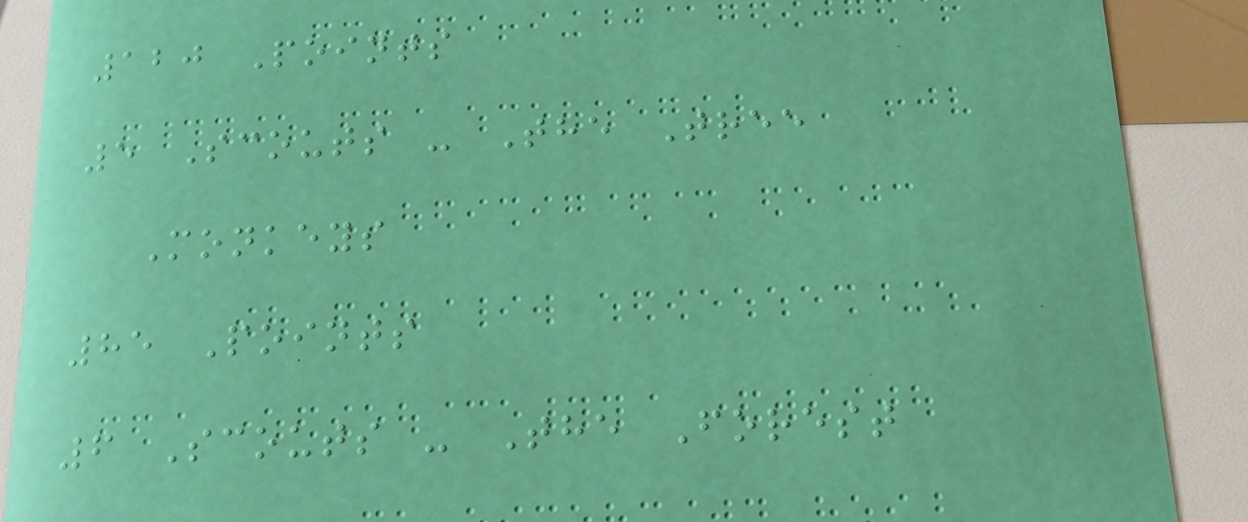120 Points
5 Scouts - The Tree
Monkeys
85 Points
6 Scouts - The Forest
